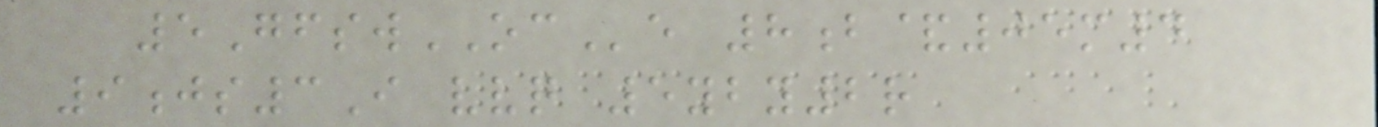5GfswOCe 8b&05m4
9js3I vvq 5yby2r
